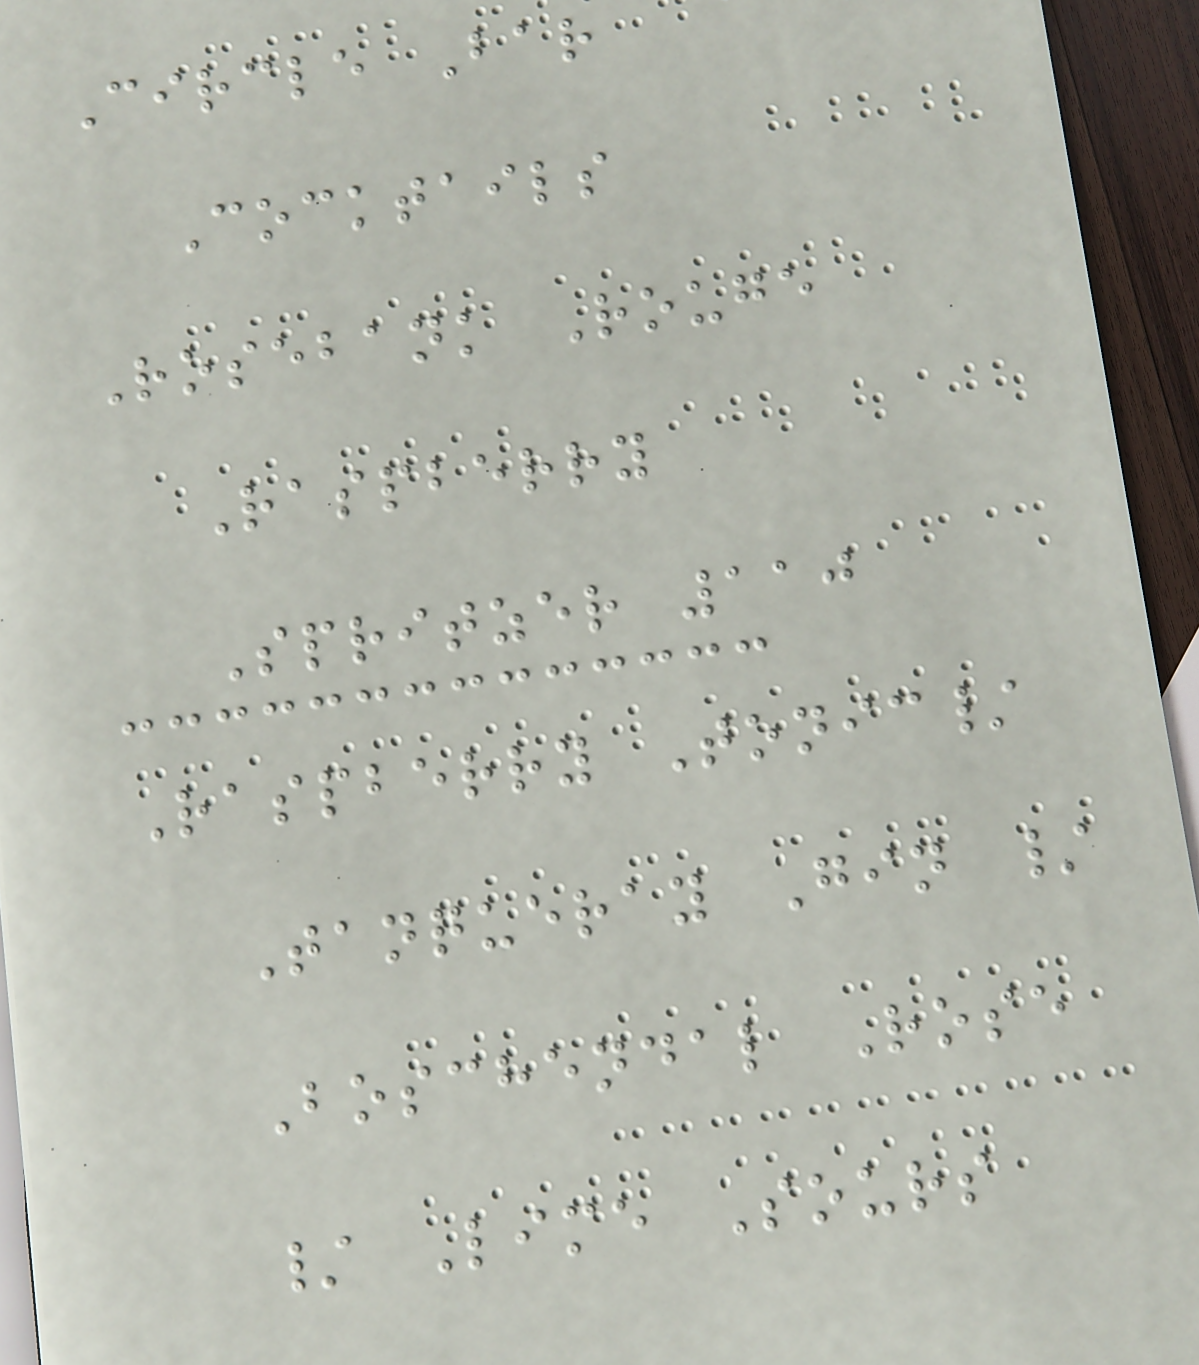Circle Bar
Cocktails
Rosebank Rouge
Raspberry
Spritzer 110
Raspberry Tonic/
Tanqueray Gin /
Boschendal Rose
/ Lime Sours
